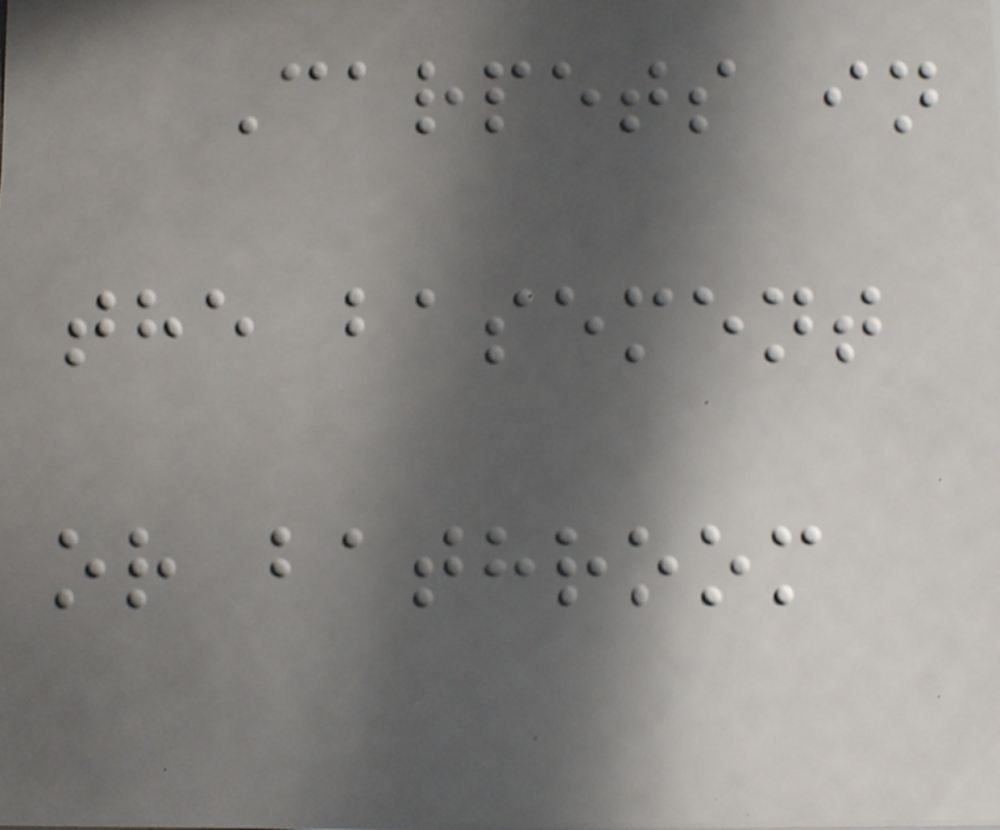Carpets in
the basement
or bathroom
